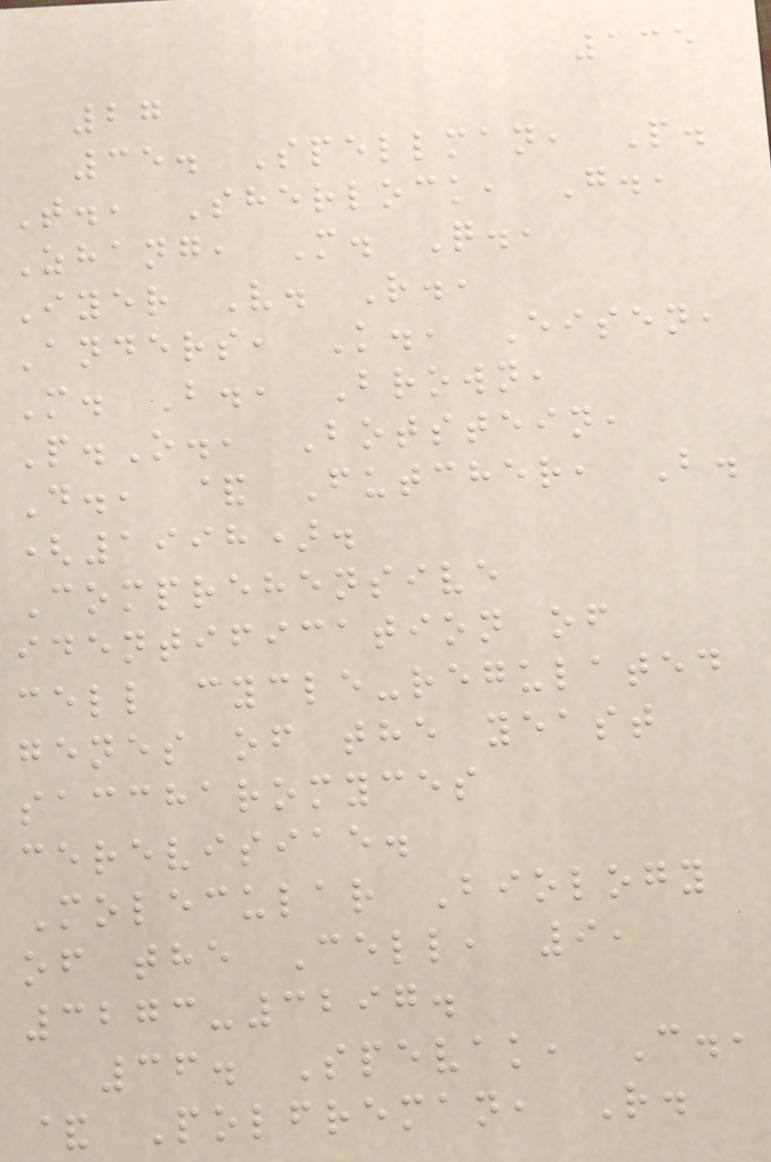135
27
35. Spellman, P.
T., Sherlock, G.,
Zhang, M. Q.,
Iyer V. R.,
Anders, K., Eisen,
M. B., Brown,
P.O., Botstein,
D., & Futcher, B.
(1998).
Comprehensive
identification of
cell cycle-regulated
genes of the yeast
saccharomyces
cerevisiae.
Molecular Biology
of the Cell, 9,
3273-3297.
36. Spevak, C.,
& Polfreman, R.
